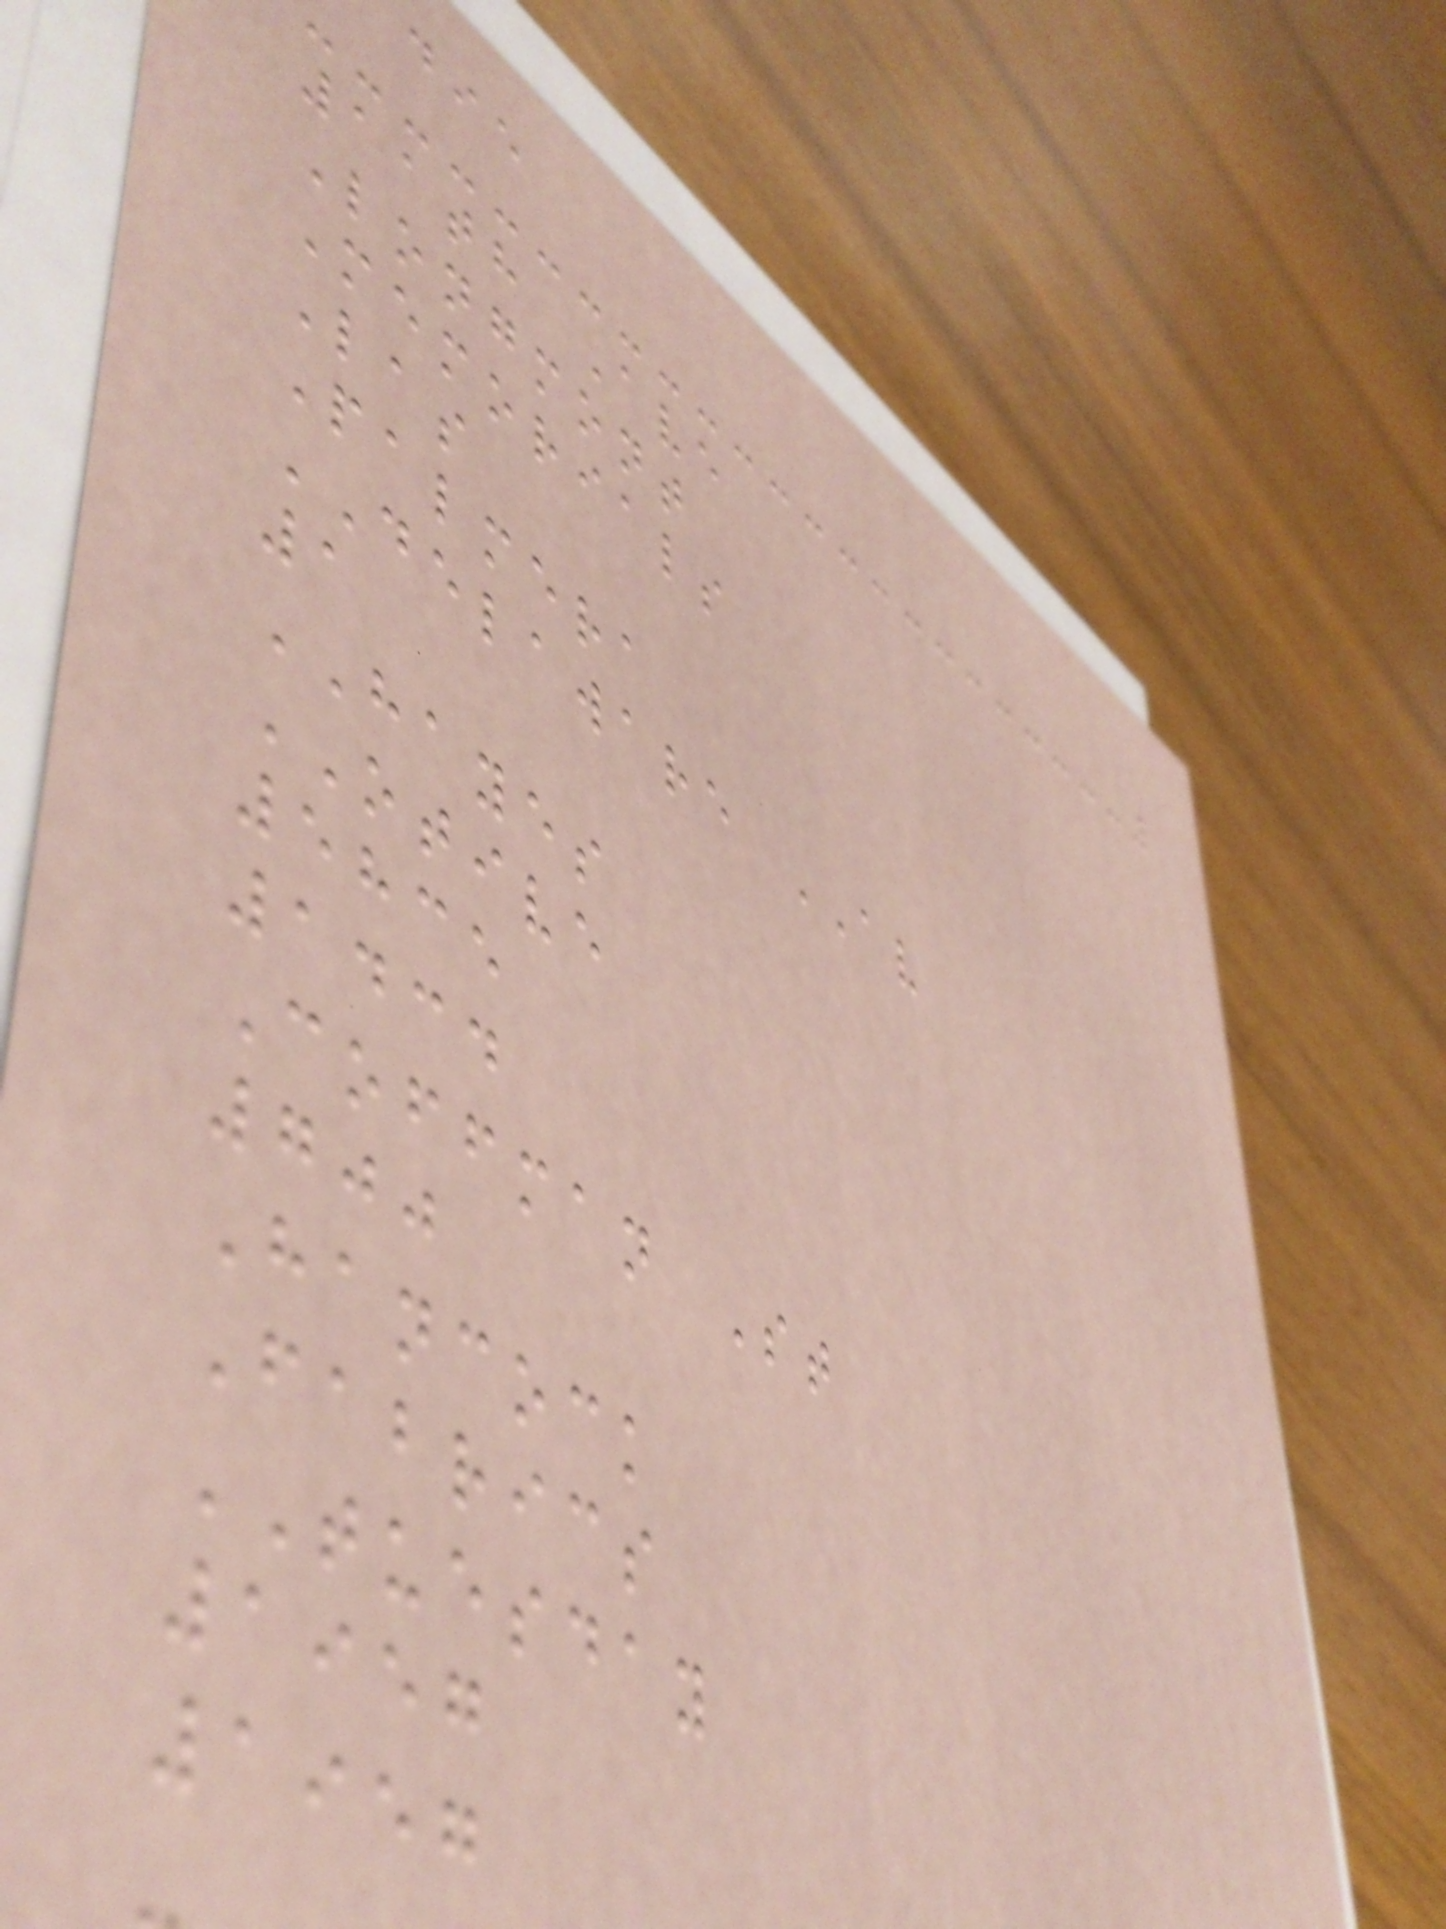11th Ave
Longmont
Memorials
Las
Palmera
DELAWARE AV
1
HAYES
OTIVE
5835
1434
Coffman St
700
Hancock
Fabrics
TUESDAY
1957
1957
